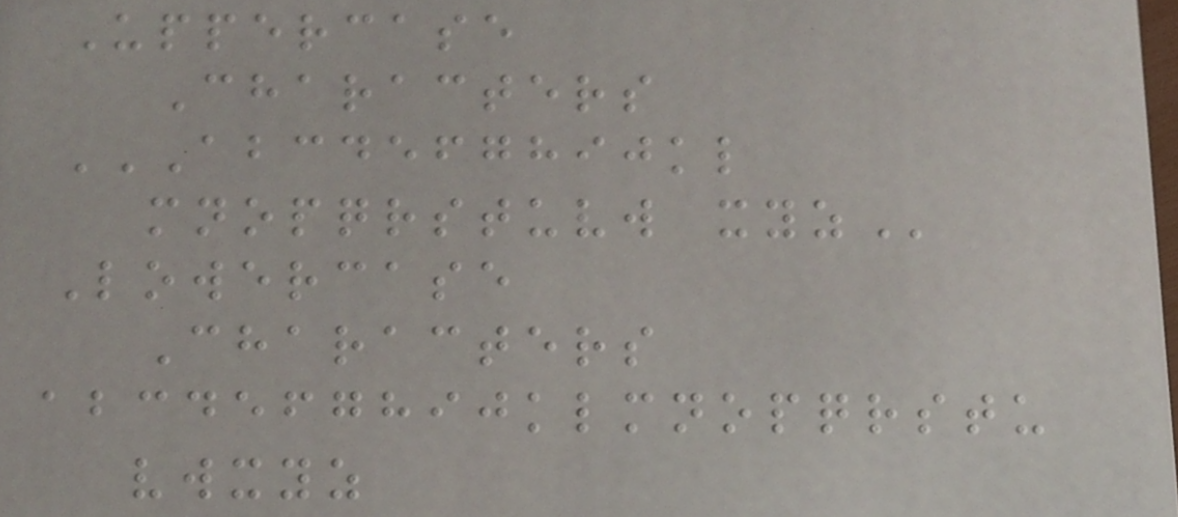Uppercase
Characters
ABCDEFGHIJKL
MNOPQRSTUVW XYZ
Lowercase
Characters
abcdefghijklmnopqrstu
vwxyz
